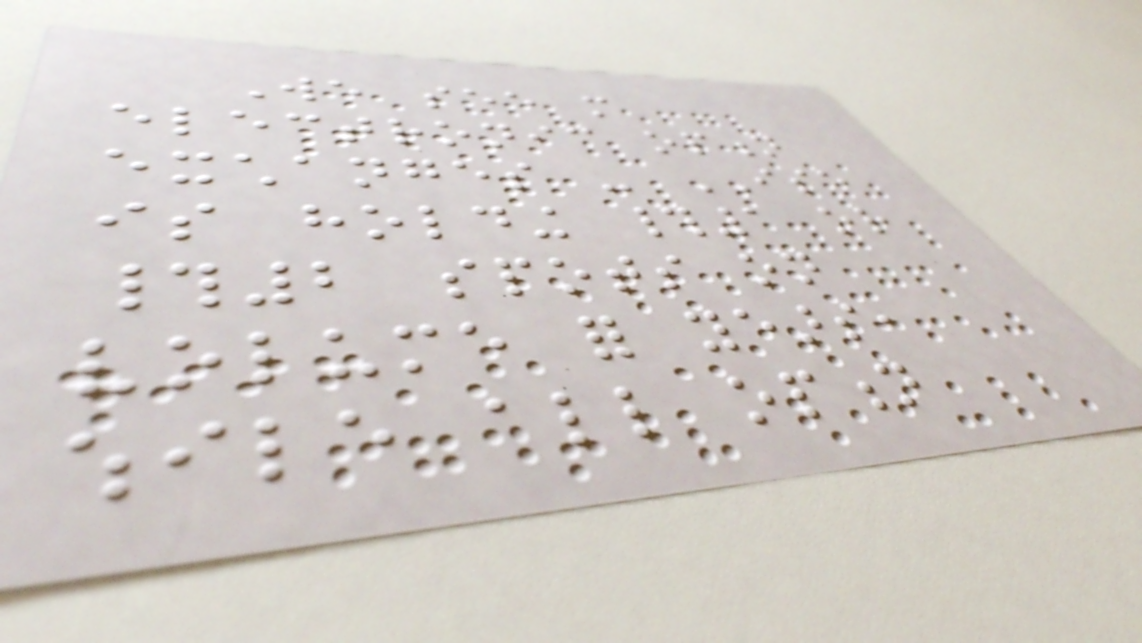We see more
electronic option
exchanges - ISE
is holding #1 or
#2 spots on
volume for years,
while all option
